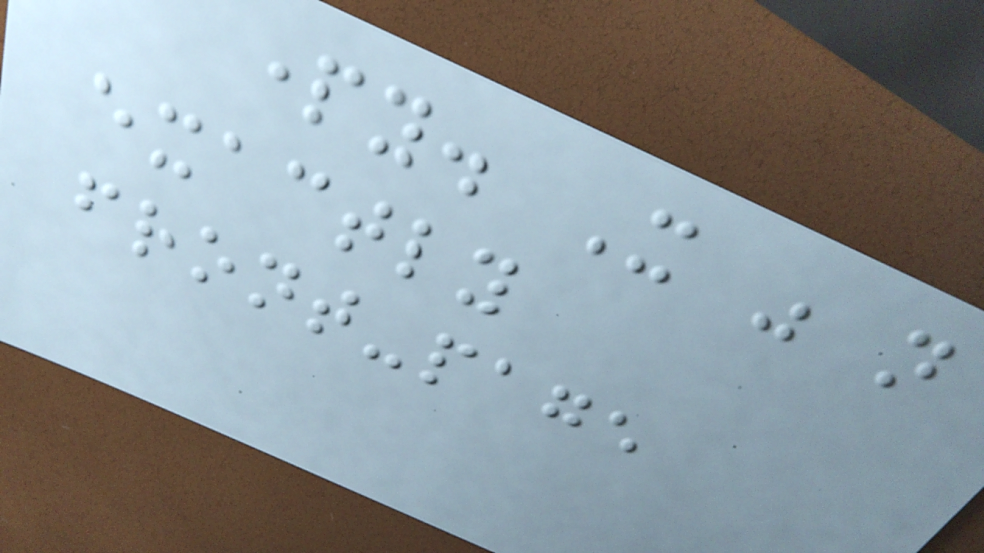party. It was not
exactly
front-page
